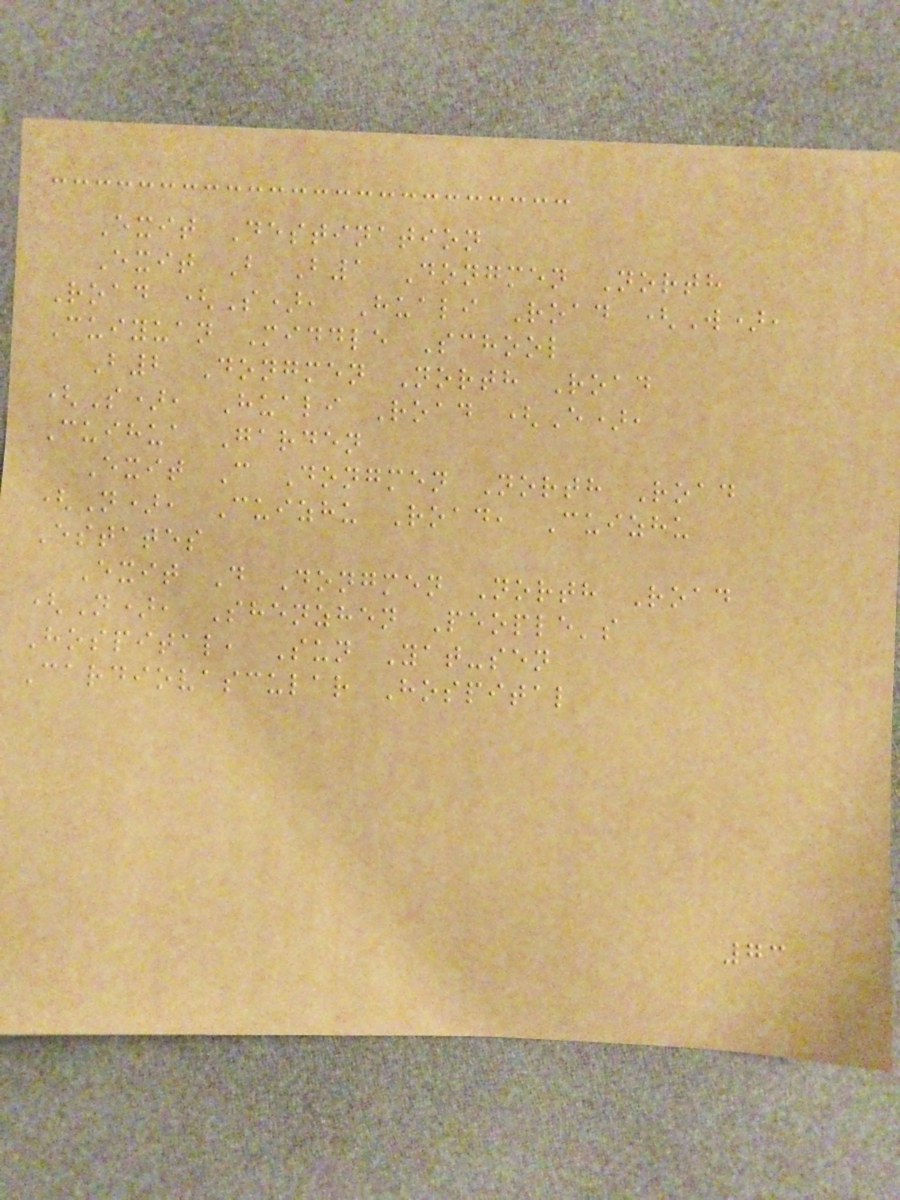Exit Destination
Exit B B1 Dongmen North
Road (S), Huali Road (W),
Cuiyuan Middle School
B2 Dongmen North Road
(S), Huali Road (E),
Cuihua Garden
Exit C Dongmen North Road
(N), Cuizhu Road, Cuizhu
Estates
Exit D Dongmen North Road
(N), Shenzhen People's
Hospital, Sun Yat-sen
Cardiovascular Hospital
73
